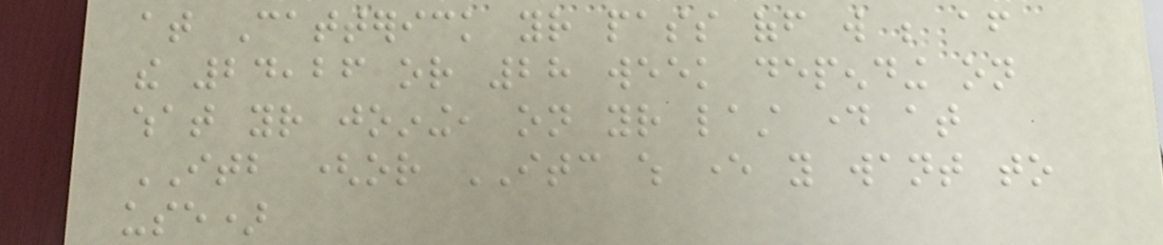at Catterick your pass off will be after
the 24,26 or 28 week depending on
what your joining, on your last day at
ITB (or ITC which ever you want to
use)
